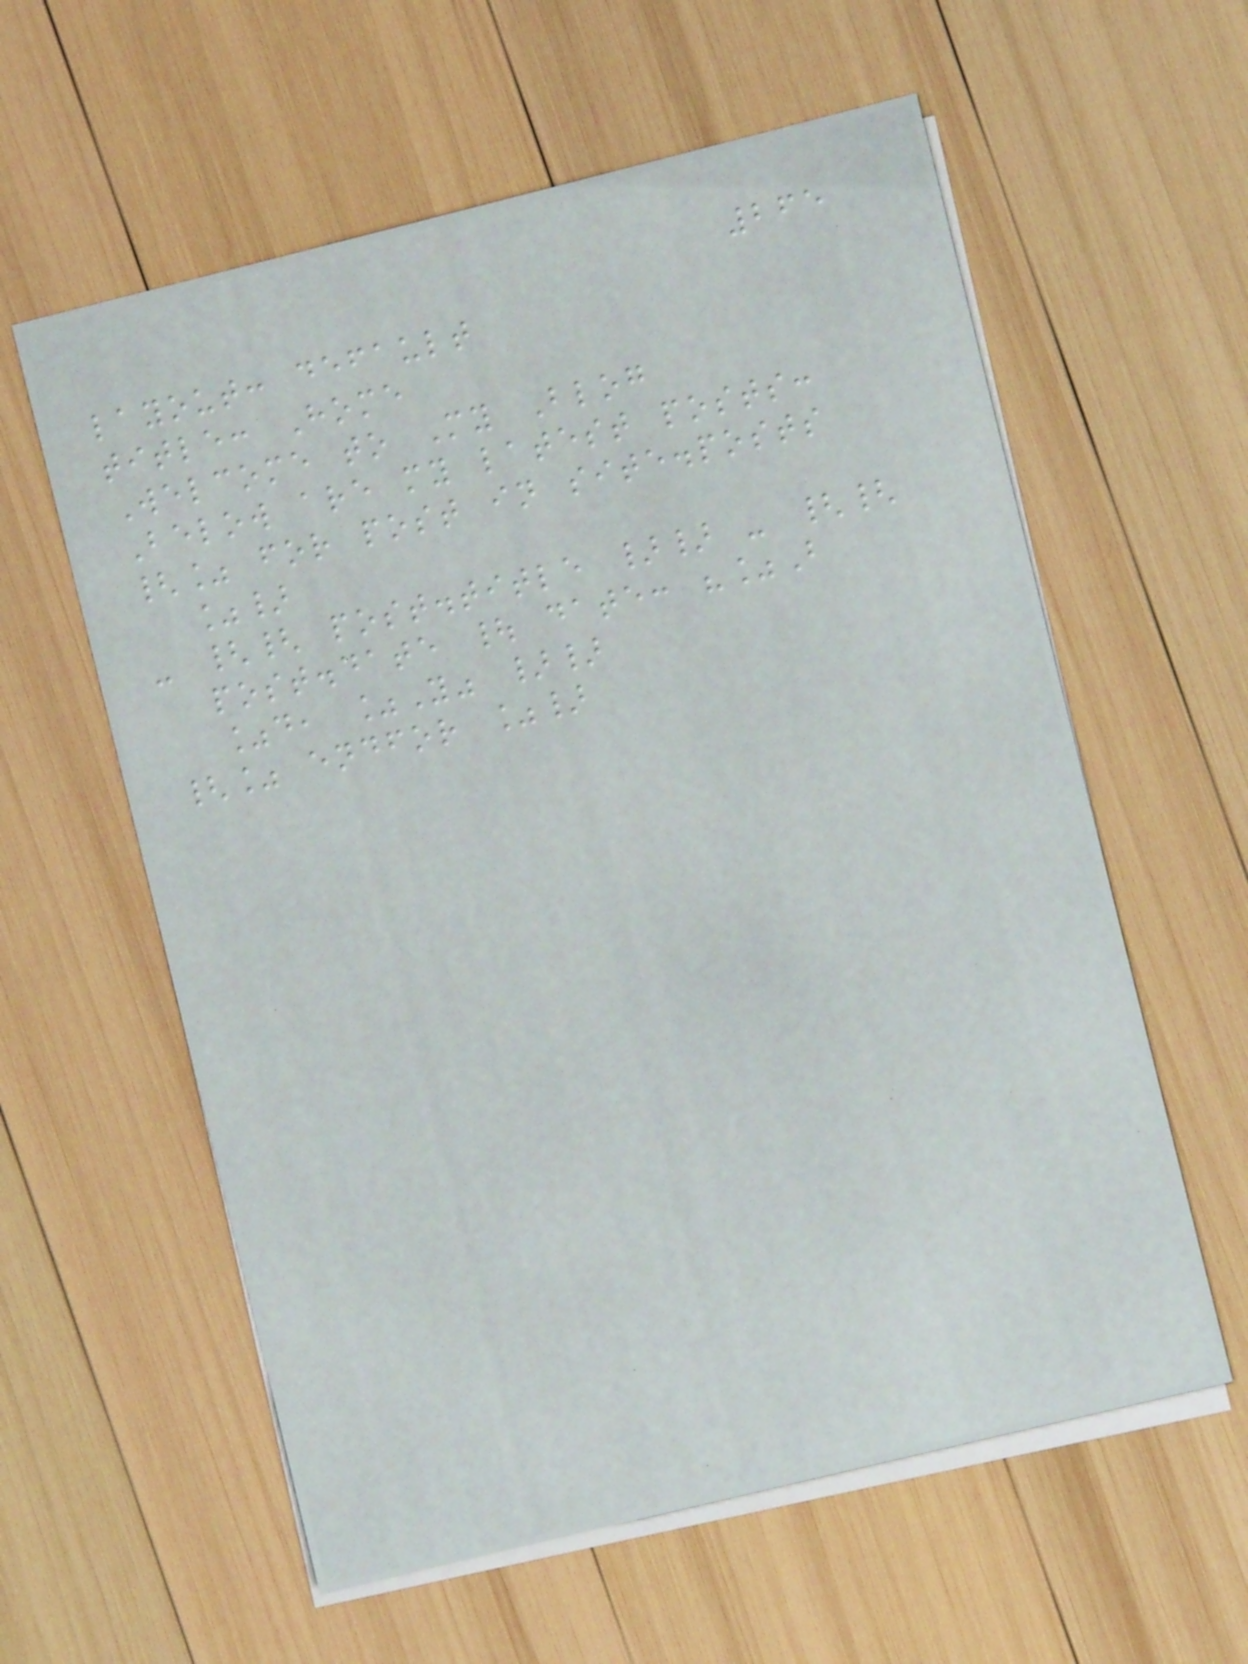265
layout: default
title: Home
Welcome to My Blog
Below are my latest posts:
{% for post in site.posts
%}
- {{ post.title }} - {{
post.date | date: "%B
%d, %Y" }}
{% endfor %}
